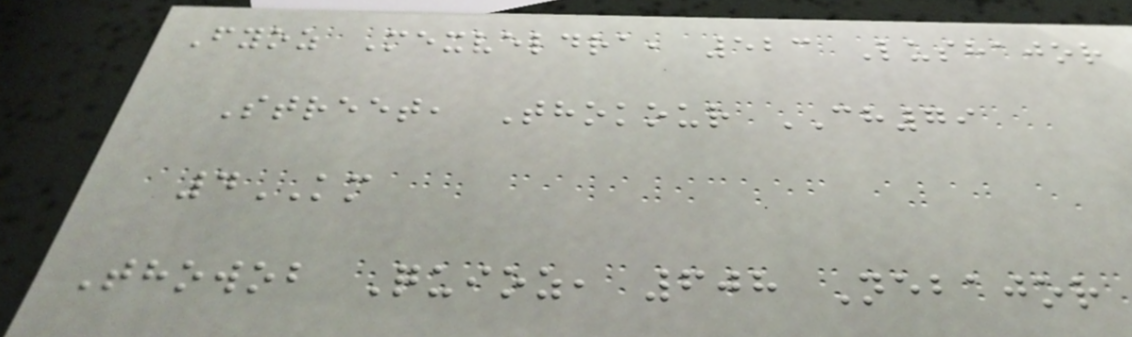Fyoz Mexveldra, 523 Lushajor
Street, Thokour CH79
4KM
Thowob Quioz, 608 Nebajor
